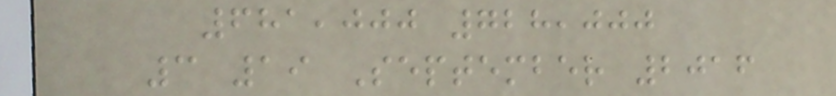681,000 728,000
3 19 September 2016
